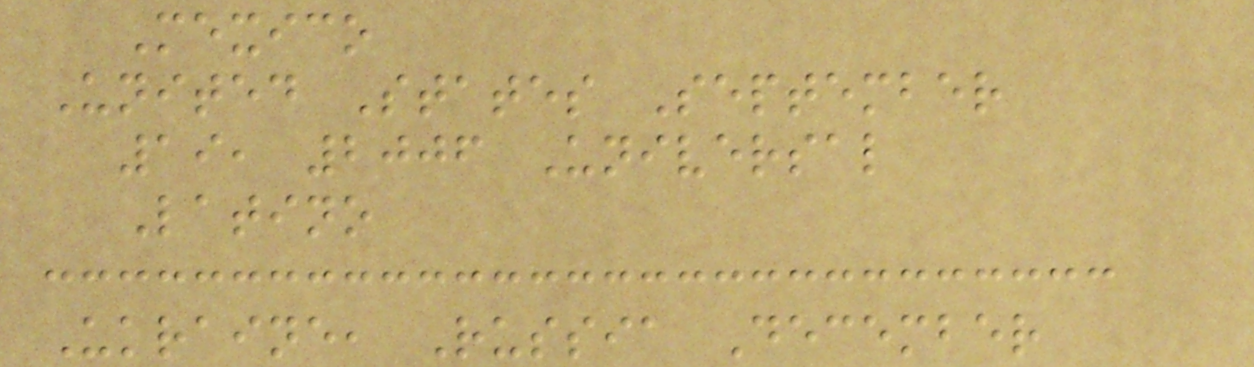Mexico
United States September
19, 2006 Universal
Latino
Ukraine, Russia December
